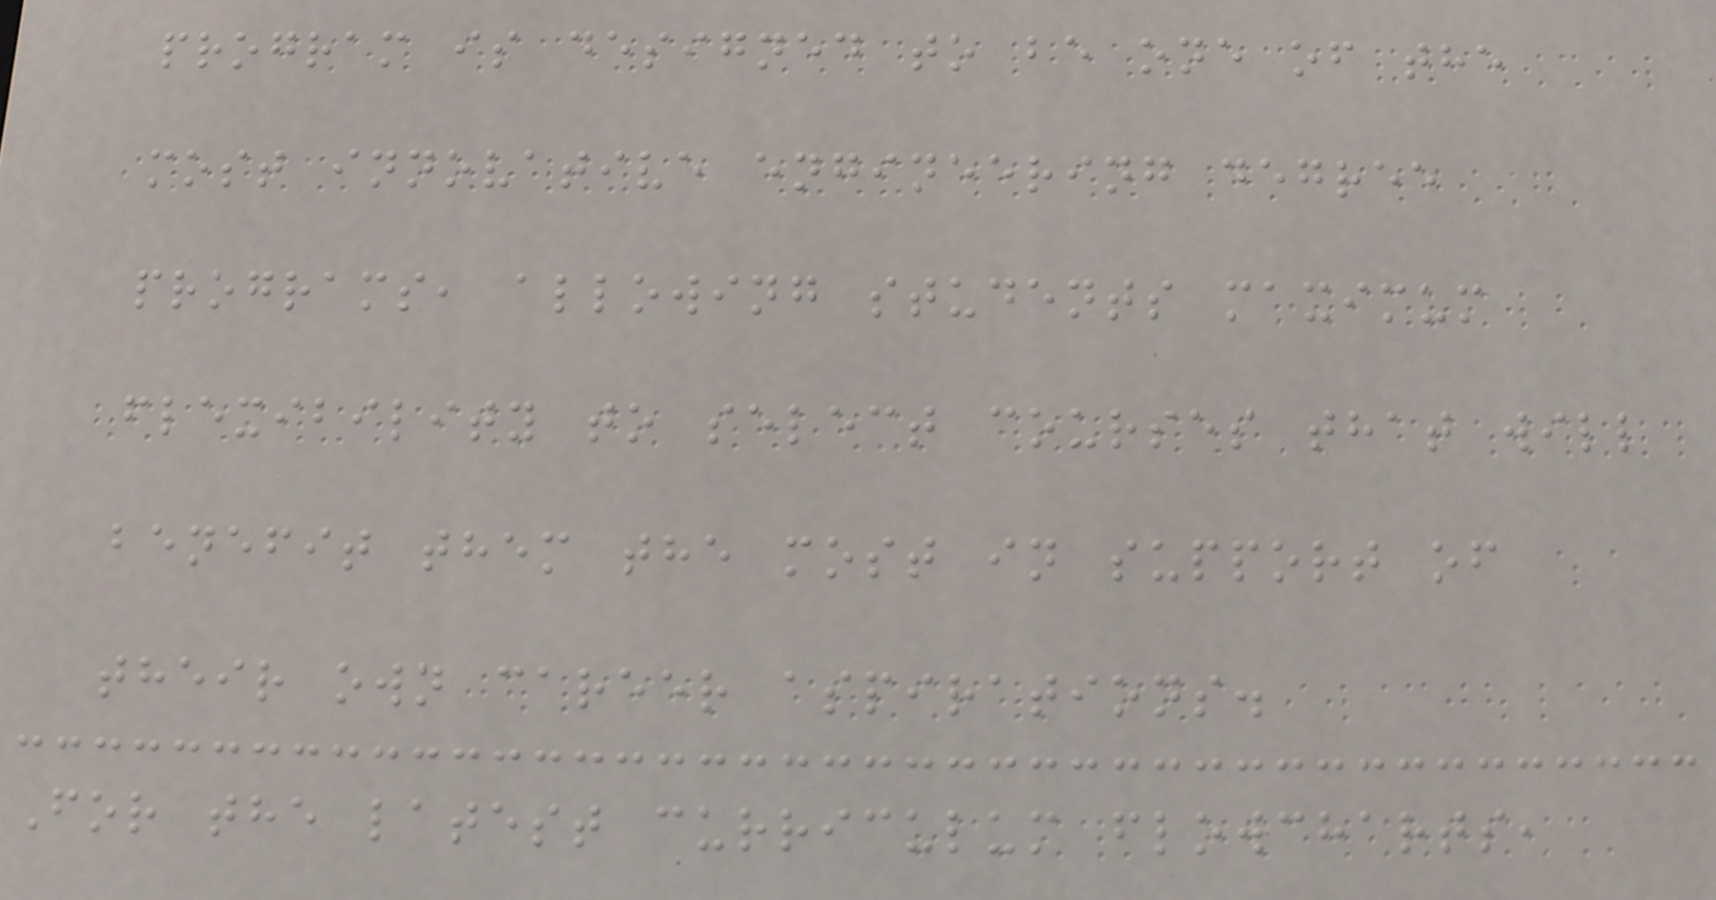program is designed to be one of the
most innovative engineering degree
programs, allowing students maximum
flexibility to select courses that will
benefit them the most in support of
their own career aspirations.
For the latest curriculum flowcharts,
